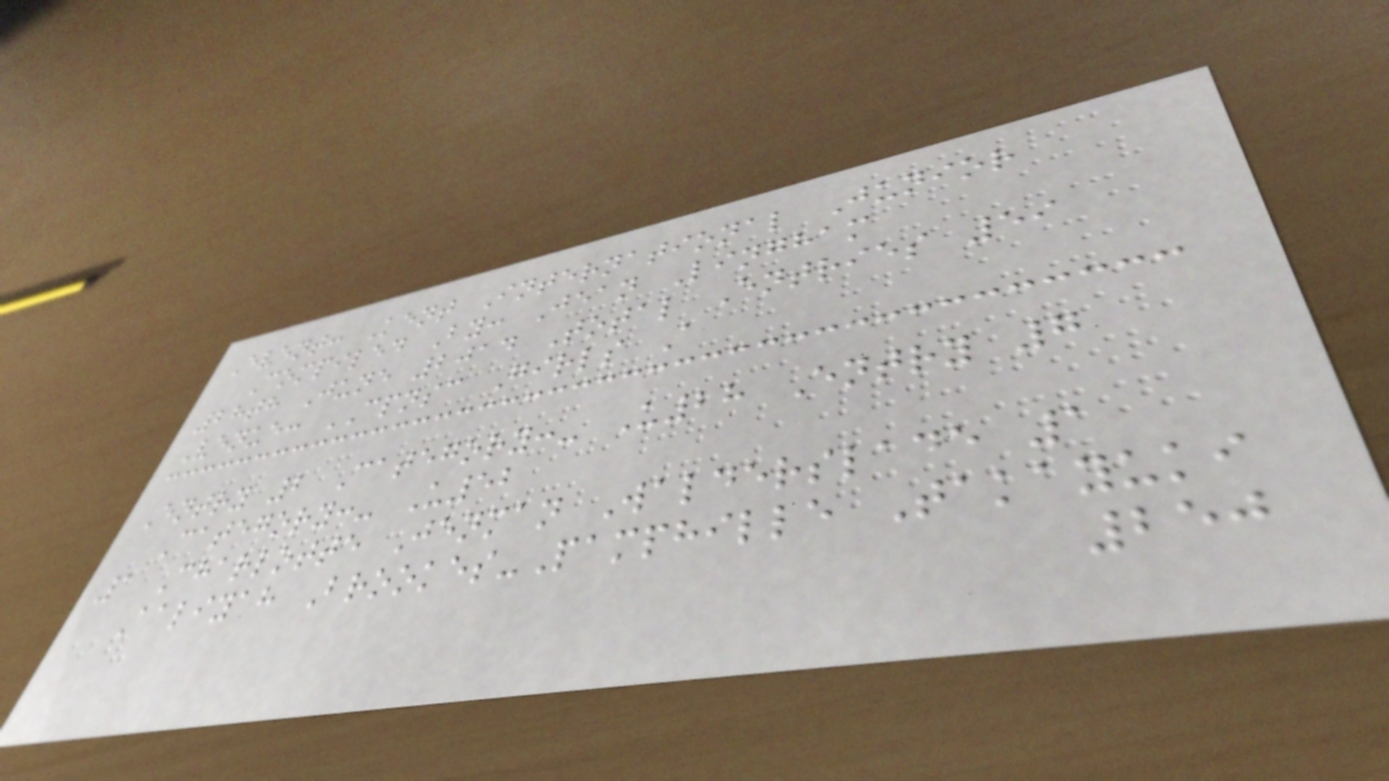Event: Kent International Junior
Compiled By: Jean Lingham
28th June 2014 Total Entries 59
Venue: CPNSC Girls A
Entry 2 Category:- U28 Entry 7
Category:- U52
1 Charlotte Jenman Walderslade 1
Aaliyah Brookes-Pamphille Takayuki
250
